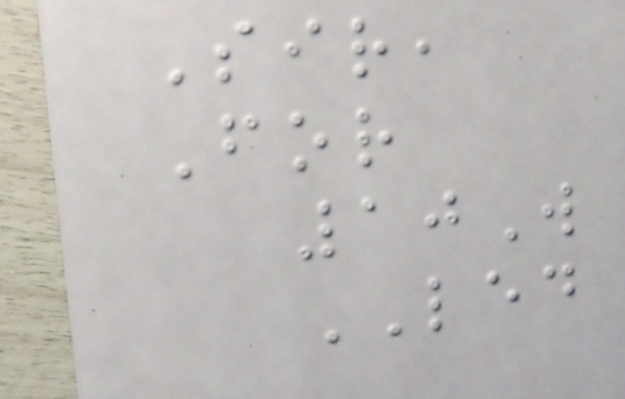Sir,
For
10W
LED
